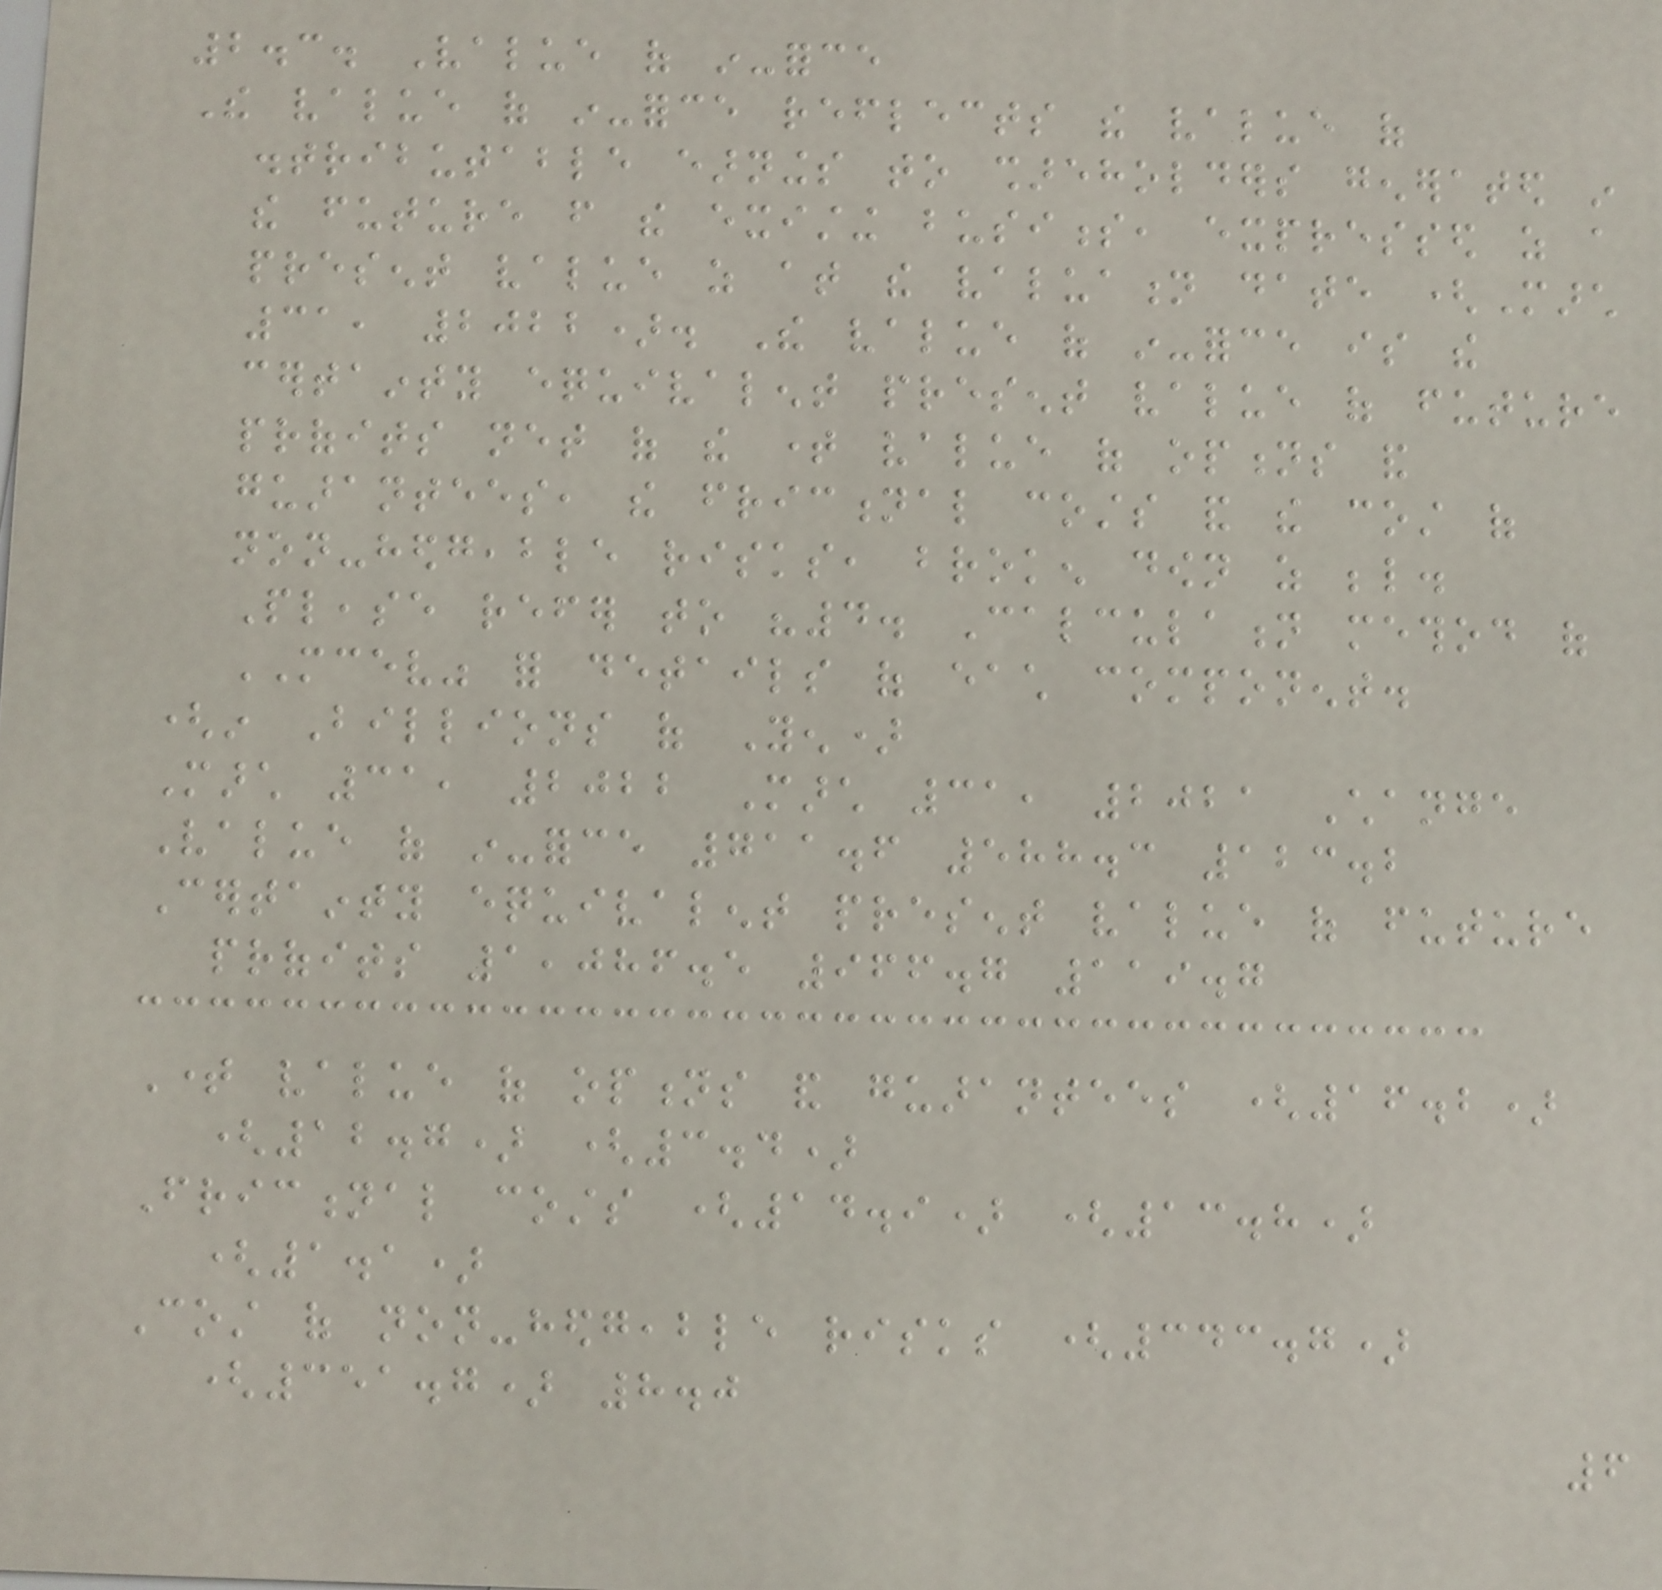2.3. Value of in-force
The value of in-force reflects the value of
distributable earnings to shareholders generated in
the future from the existing business, expressed as a
present value as at the valuation date (March
31, 2022). The value of in-force is the
certainty equivalent present value of future
profits net of the time value of options and
guarantees, the frictional costs and the cost of
non-hedgeable risks, broken down as below.
Please refer to "4. Calculation method of
MCEV" for details of each component.
(in Billions of Yen)
March 31, 2022 March 31, 2021 Change
Value of in-force 711.6 588.3 123.2
Certainty equivalent present value of future
profits 1,086.5 966.7 119.7
Time value of options and guarantees (16.2)
(12.7) (3.4)
Frictional costs (14.9) (13.8)
(1.1)
Cost of non-hedgeable risks (343.7)
(351.7) 8.0
6
